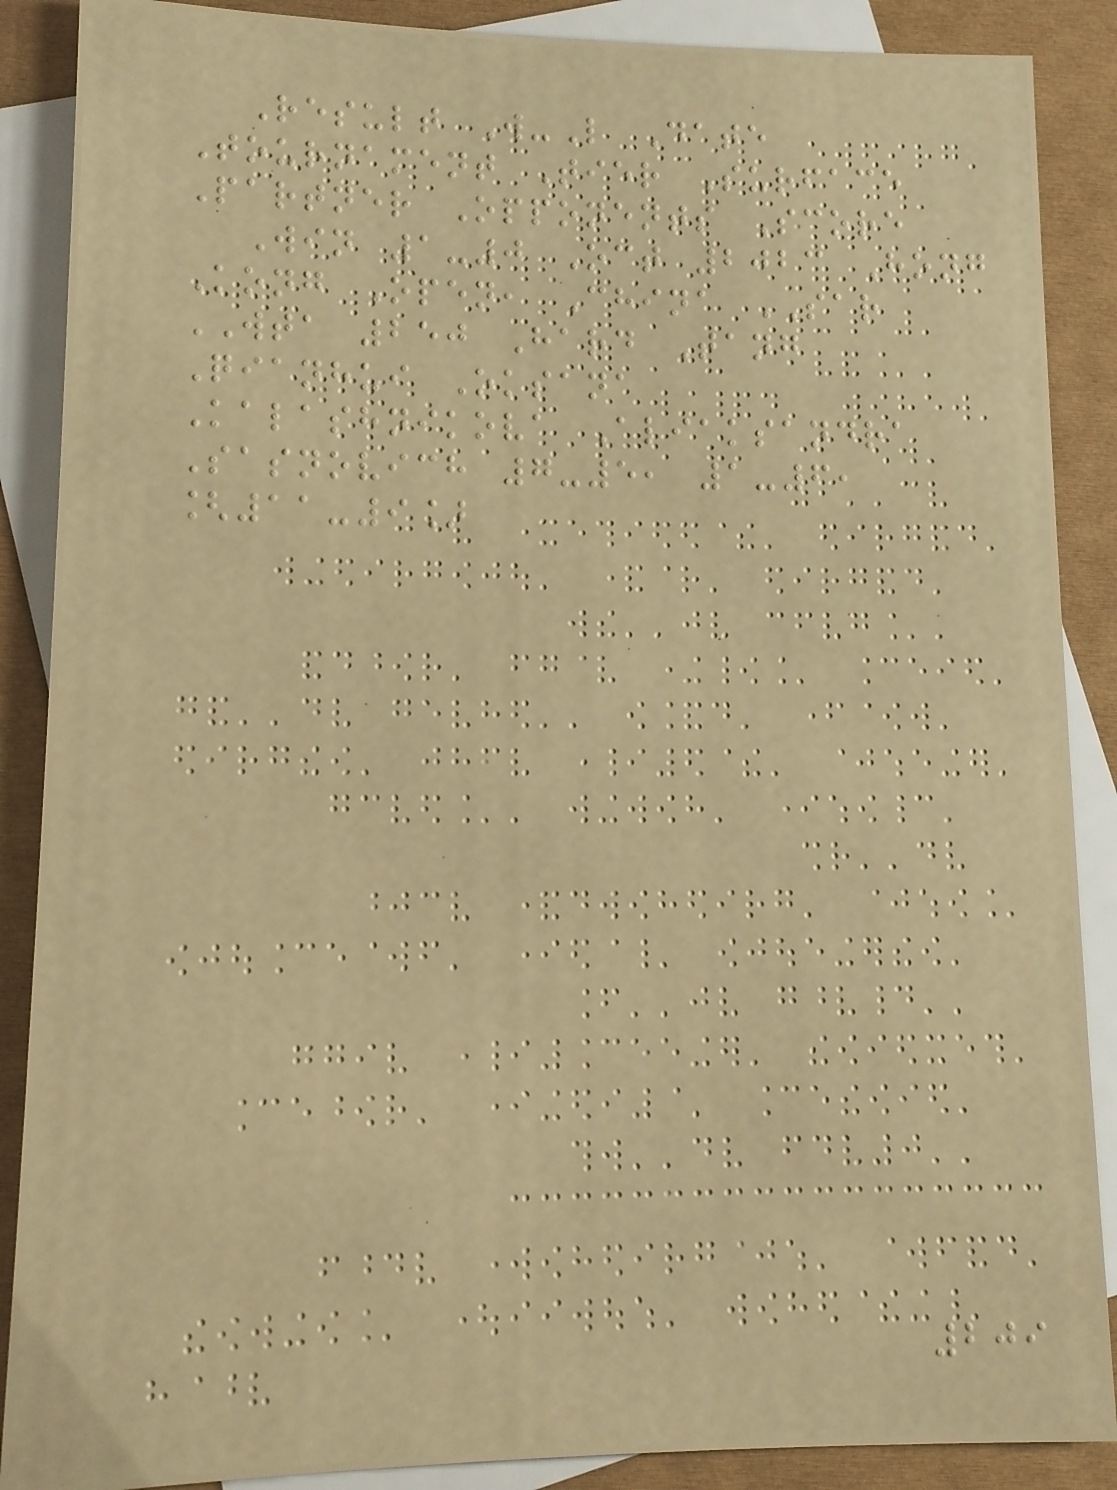Result W-L Date
Tournament Tier Surface
Partner Opponents Score
Win 1-0 Oct 2023 Hong
Kong Open, China SAR
WTA 250 Hard Tang
Qianhui Oksana
Kalashnikova Aliaksandra
Sasnovich 7-5, 1-6,
[11-9]
209
